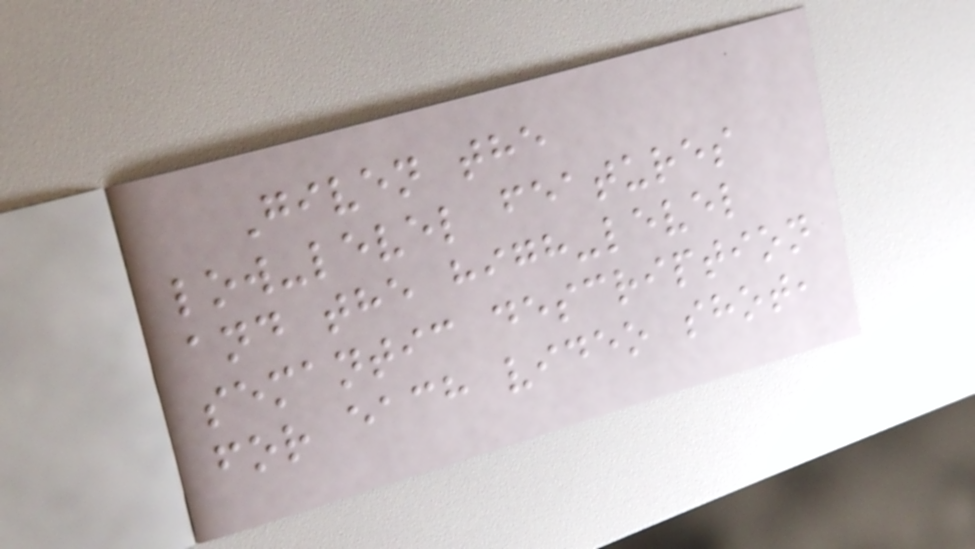Given the
low-level features
and the high-level
semantic description
for each video shot,
